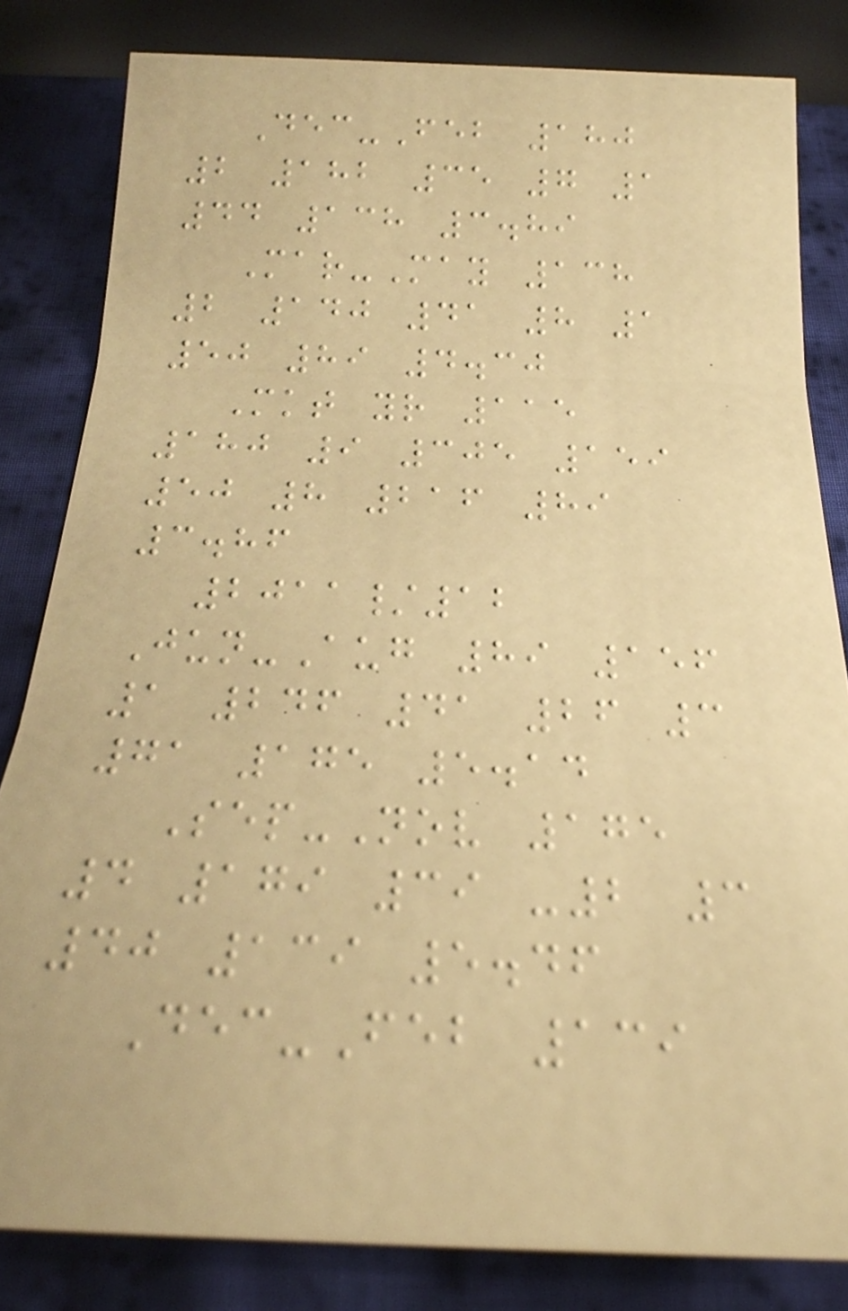Dec-Feb 180
2 182 35 7 1
44 138 3.89
Mar-May 138
2 140 41 8 1
50 89 4.30
Mkt yr 115
180 9 305 159
50 8 216 89
3.86
2011/12
Jun-Aug 89 156
1 246 41 26 3
71 175 5.14
Sep-Nov 175
4 179 39 -2 3
40 139 5.46
Dec-Feb 139
